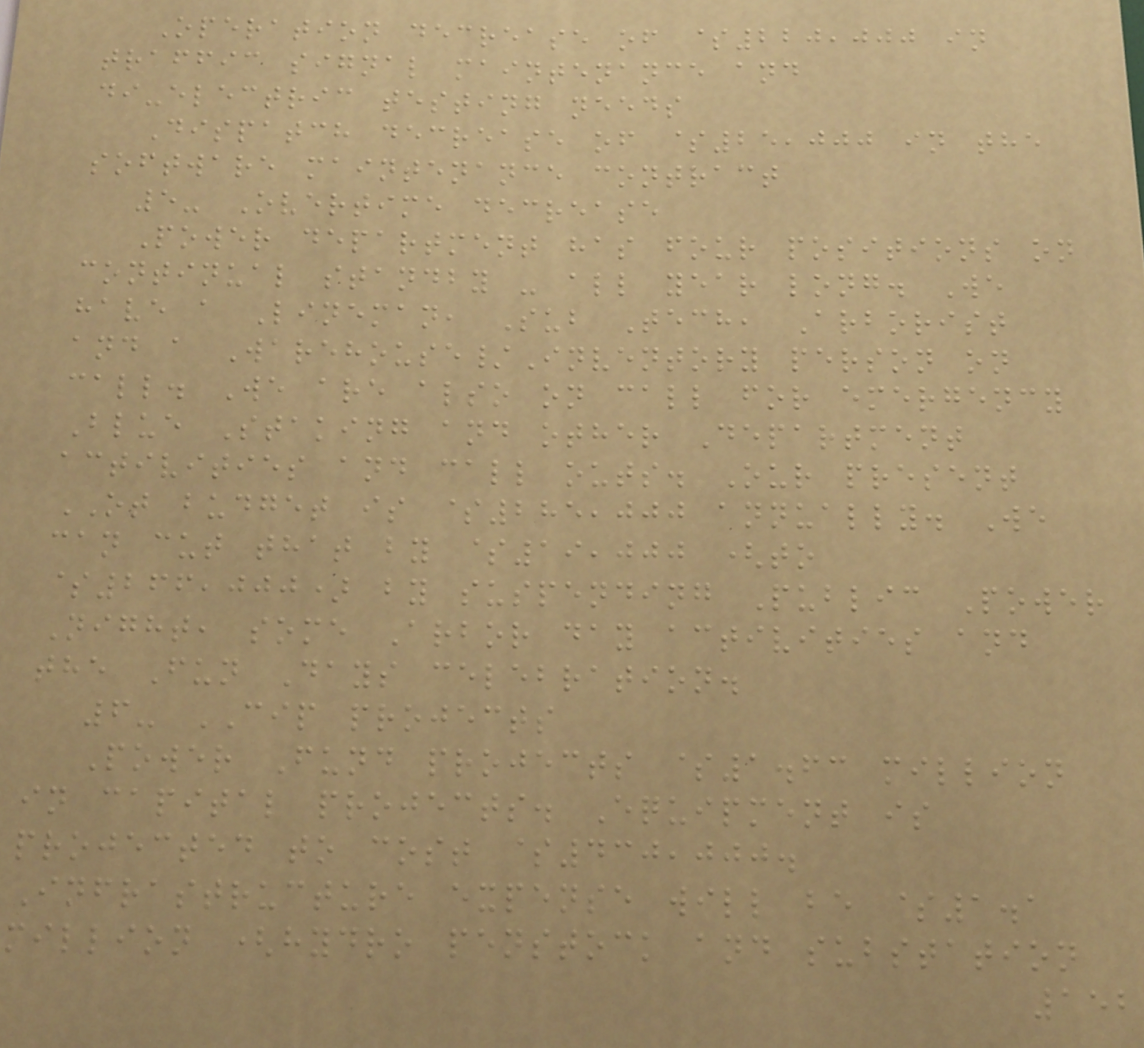Operation decrease of $220,000 in
traffic signal maintenance and
di-electric testing needs
Dispatch decrease of $25,000 in the
software maintenance contract
5- Overtime decrease
Power department has four positions on
continual standby - all year long. We
have a Lineman, Sub Tech, Arborist
and a Warehouse/Inventory person on
call. We are also on call for emergency
Blue Staking and other Department
activities and call outs. Our present
OT budget is $285,000 annually. We
can cut that by $19,000 (to
$266,000) by suspending Public Power
Night, some Arbor day activities and
the Fun Days celebration.
6- CIP projects
Power Fund projects $1.63 million
in capital projects. Equipment is
projected to cost $430,000.
Infrastructure expense will be $1.1
million (hydro penstock and substation
152
